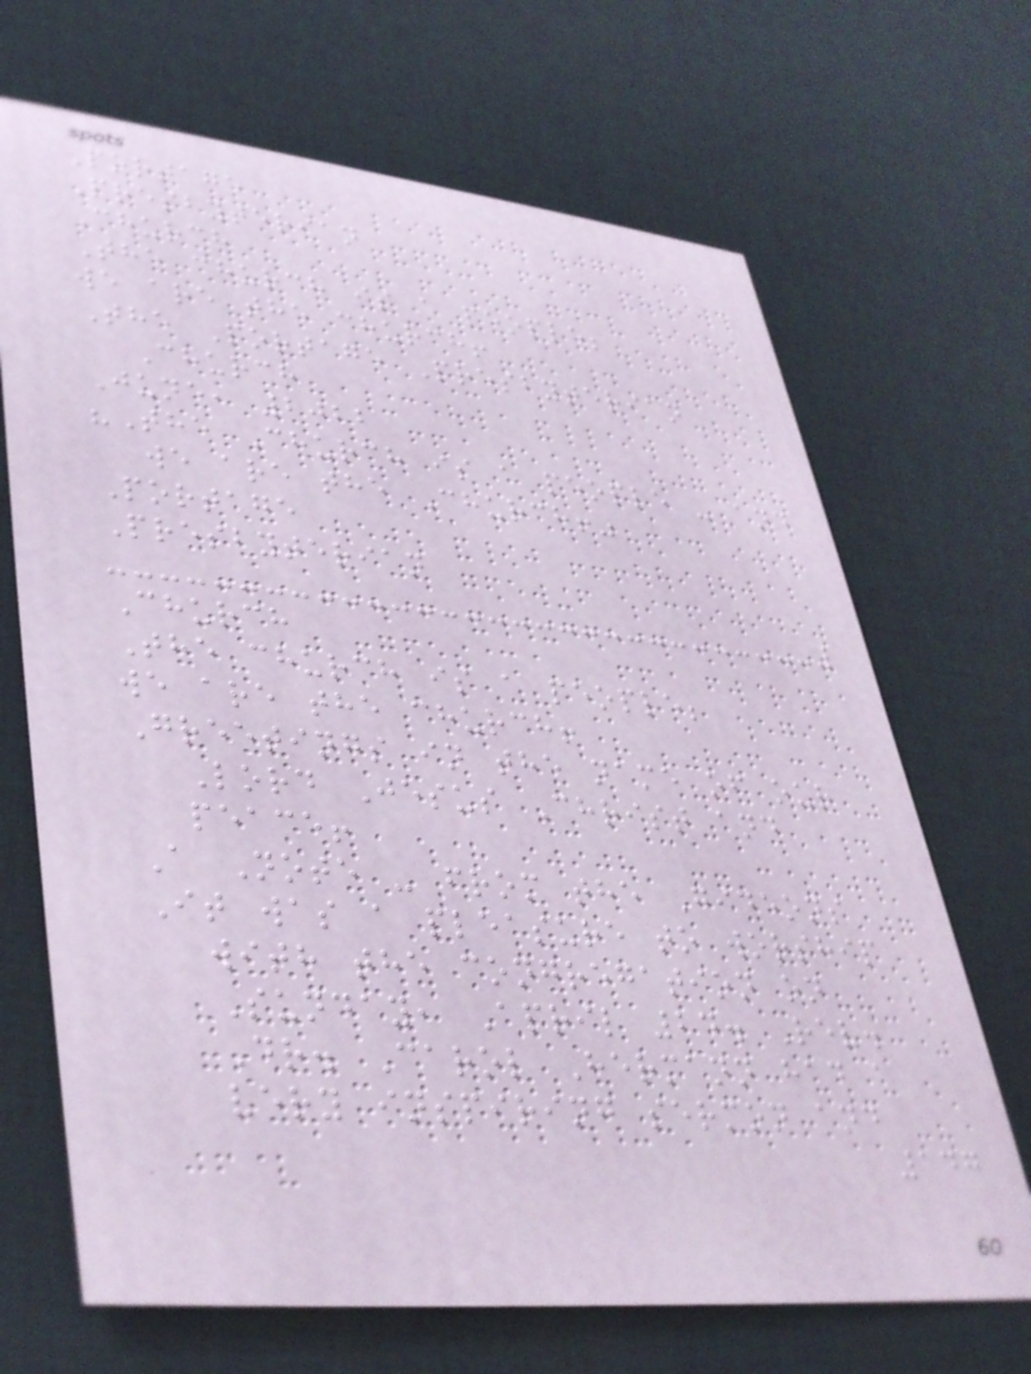Portage
Presbyterian
Church
The church is a people;
we are the church!
The Portage Presbyterian
Church
June, 2022
"The Church is a people - and
we are the Church!"
Portage
Presbyterian
Church
The church is a people;
we are the church!
Greetings in the name of our
Lord Jesus Christ and
peace!
A Note - from the Gideons
It was a pleasure to worship
with the congregation on
Sunday, April 24. Rev.
Dr. Carol Hermann had a
very inspiring sermon and
147
